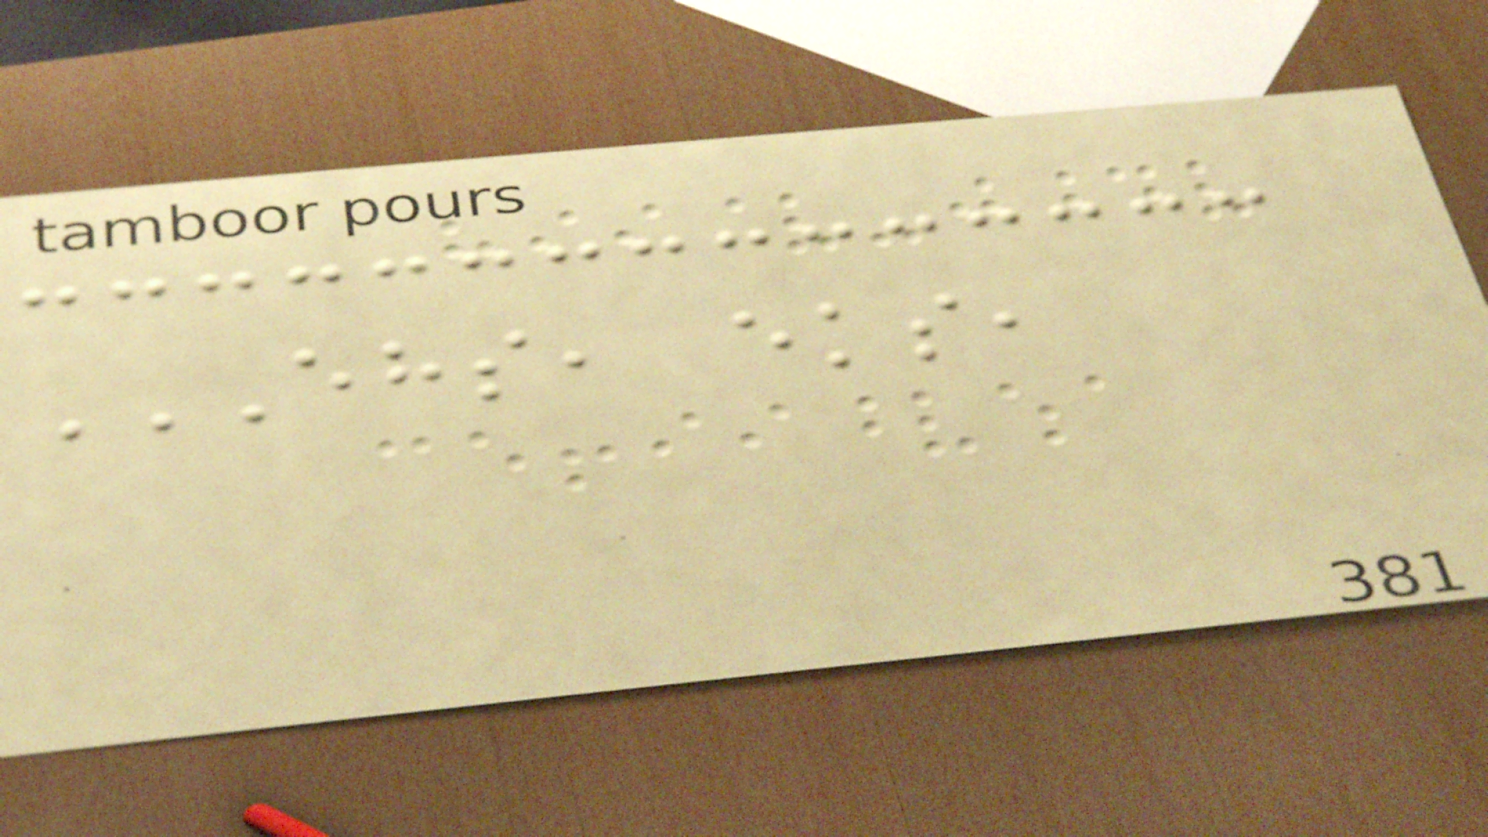EHS, EKS,
